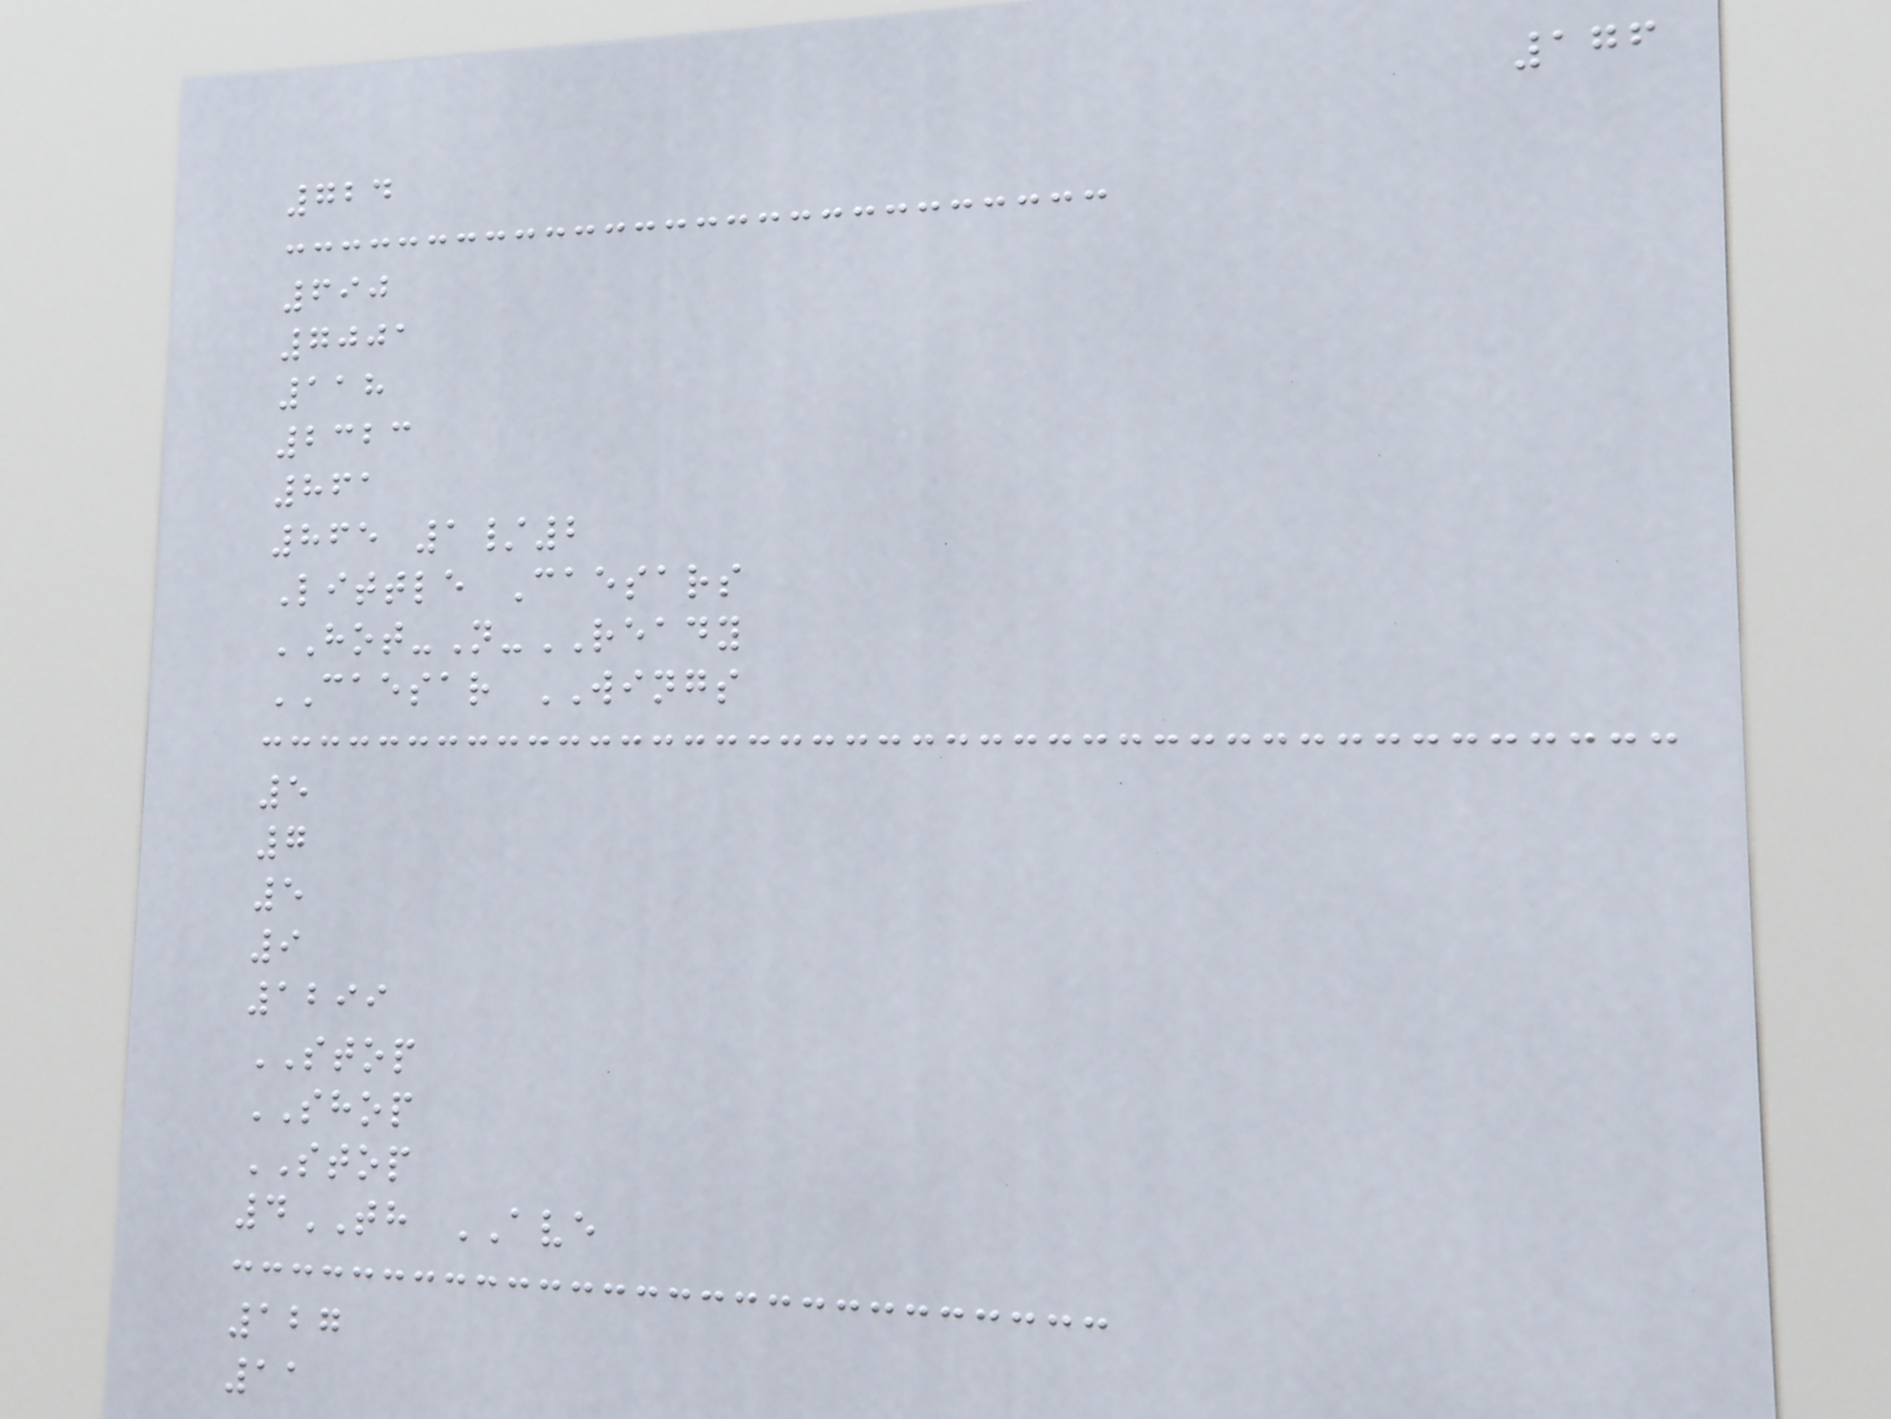176
724
690
7001
118
2323
861
865 1/2
Little Caesars
HOT-N-READY
CAESAR WINGS
5
7
5
9
1299
STOP
SHOP
STOP
4TH AVE
127
11
